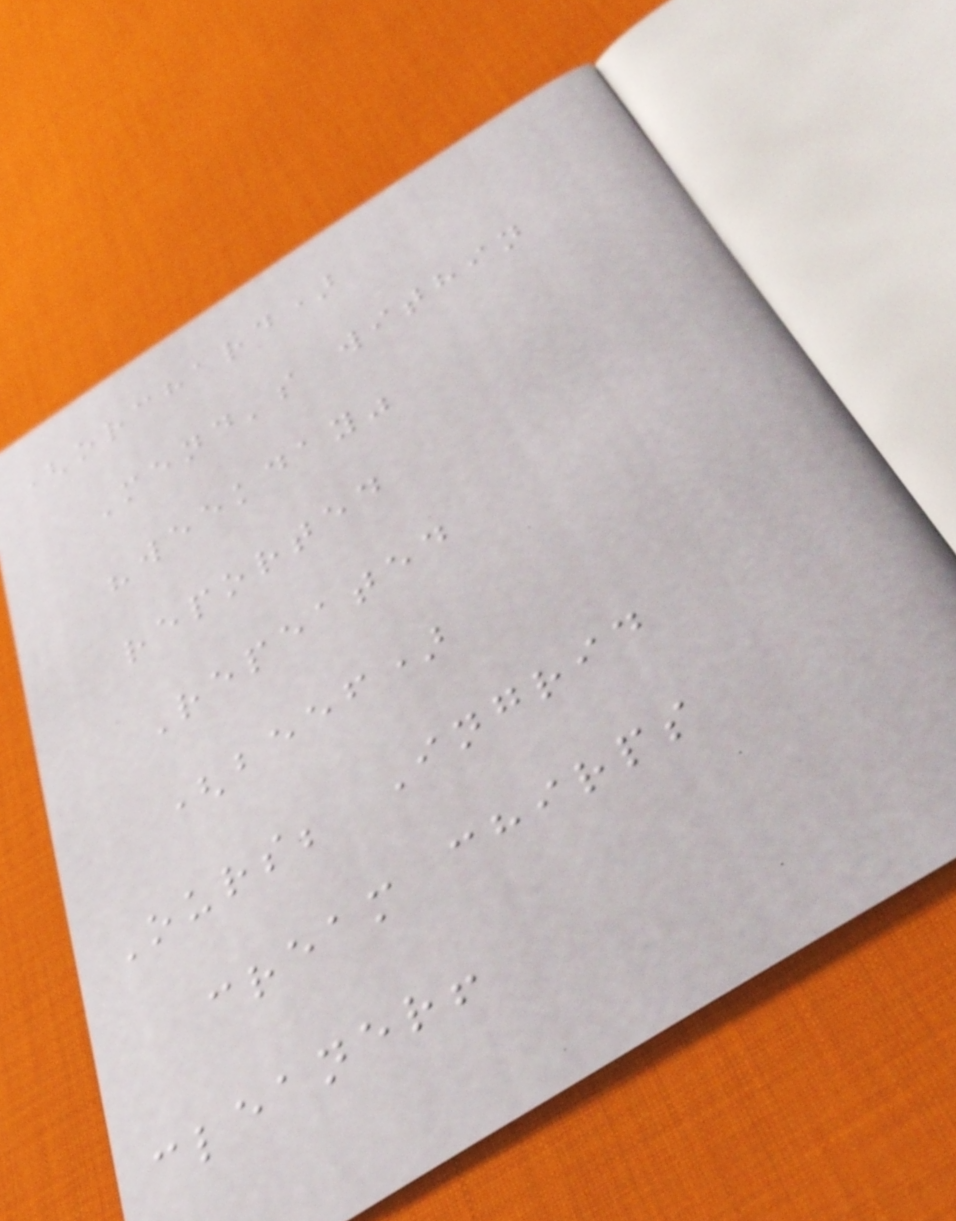(orchard)
Mend's within
"weekday"
reported
Repeated
(beef)
Ours; Ingrid
cream chirps
cleaner!
